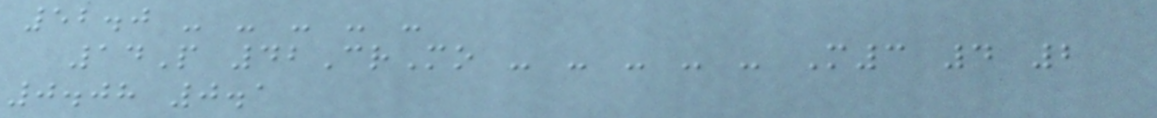52.0 - - - - -
14P 42CrMo - - - - - M3 4 2
0.08 0.1
